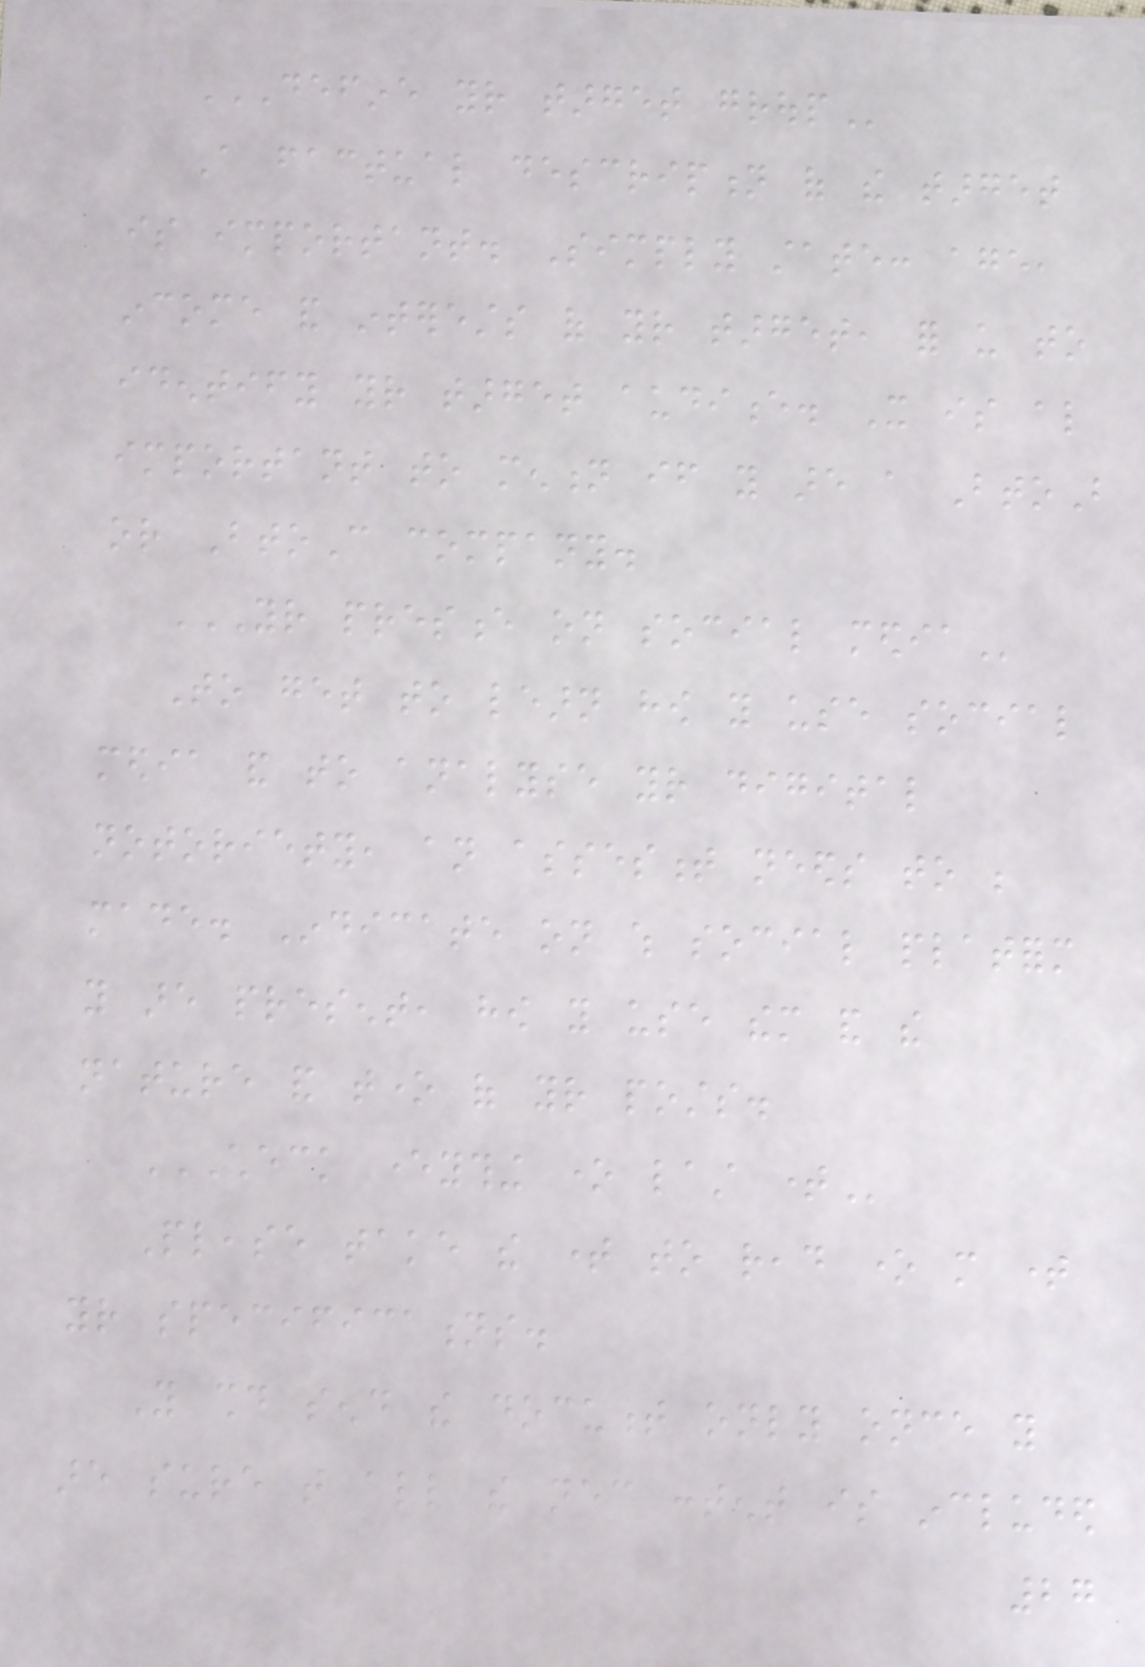DEFINE YOUR TARGET GROUP
A factual description of the target
is important. Simply state: age,
income and interests of your target, for us to
identify your target audience. It is also
important to mention if you are a BtoB
or BtoC company.
YOUR PRESENCE ON SOCIAL MEDIA
To get to learn how you use social
media and to analyse your digital
notoriety, an assesment needs to be
made. Indicate on which social platform
you are present, how you use them and the
nature and tone of your posts.
CHECK EVERYTHING ONE LAST TIME
Please take the time to read one more time
your specifications.
You should send the document only once you
are sure that all the necessary content is included
27
